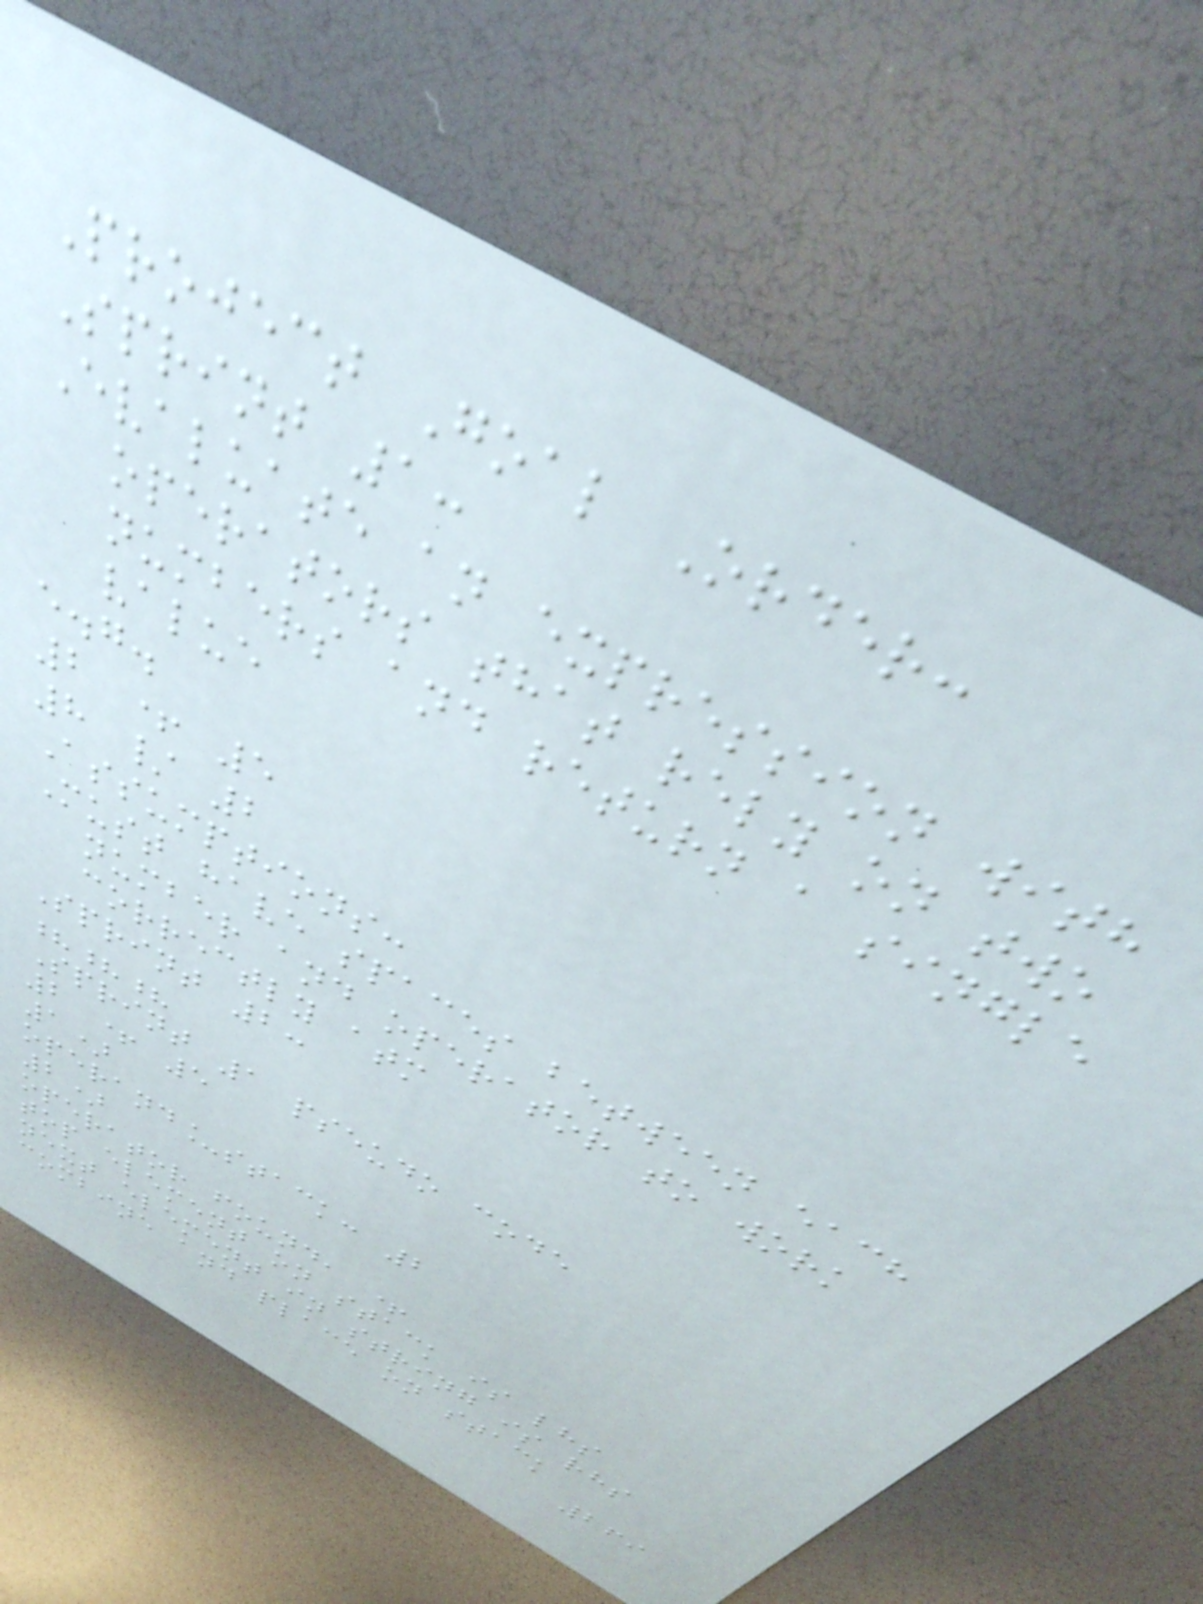Project Goal Order:
Sprint 1:
Evaluate an expression with
operators that rely on two
numbers and return a single
value
e.g.
2 + 5
8 / 2
Assumptions:
Must have spaces between each
number and operator to work
correctly atm
Sprint 2:
???
Sprint 1 pseudo code
2 + 5
1)
operand_stack: 2
2)
operator found, +
top element on stack is lhs
next element in string is rhs
combine and place on stack
269
